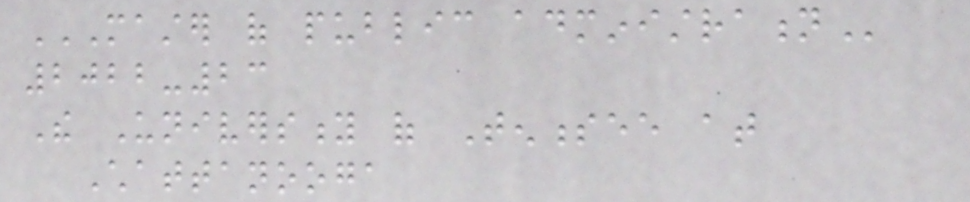MASTER OF PUBLIC ADMINISTRATION
2022-23
The University of Tennessee at
Chattanooga
